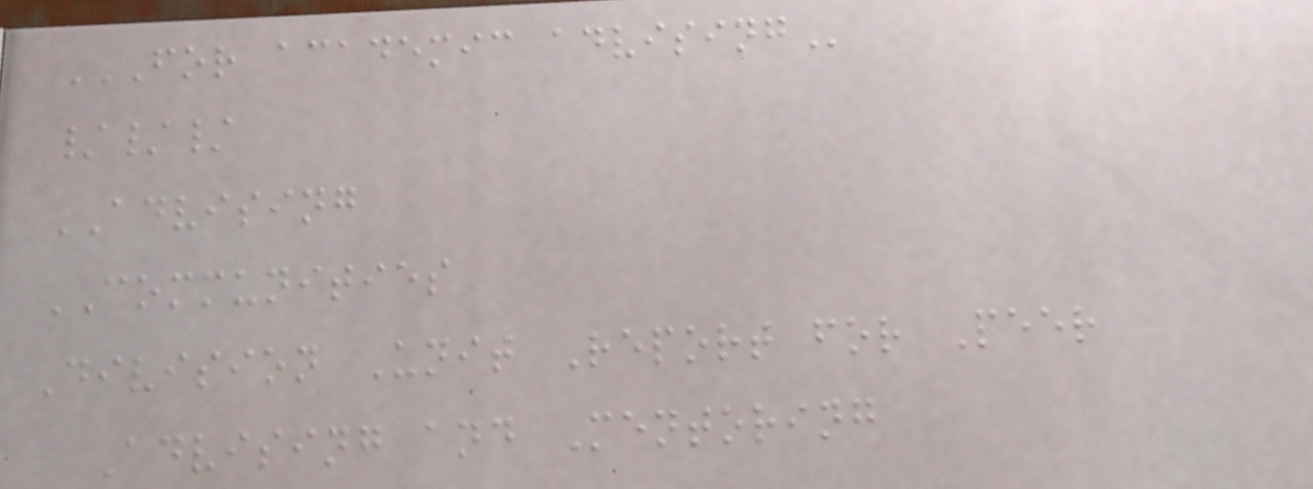FOR ACADEMIC ADVISING
///
ADVISING
COMMUNITIES
Division Unit Report for Peer
Advising and Mentoring
